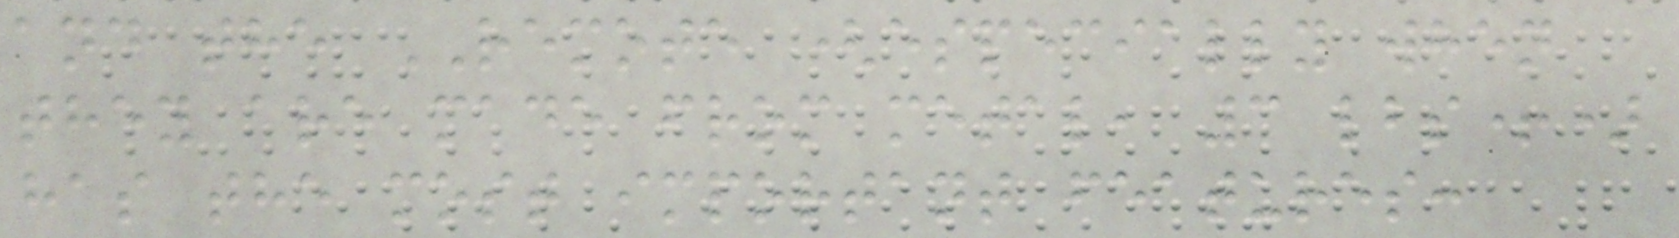and the REMOTE (especially when
they are made from metal, 3 lbs+)
has the most important features:
